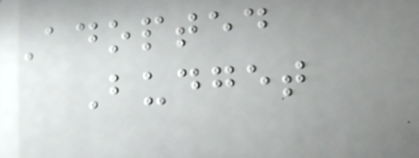Adopted
Budget
